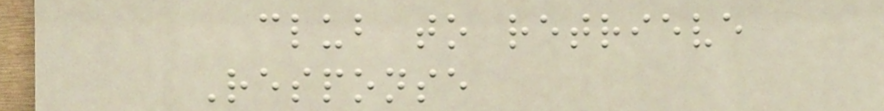club to retrieve
Response
